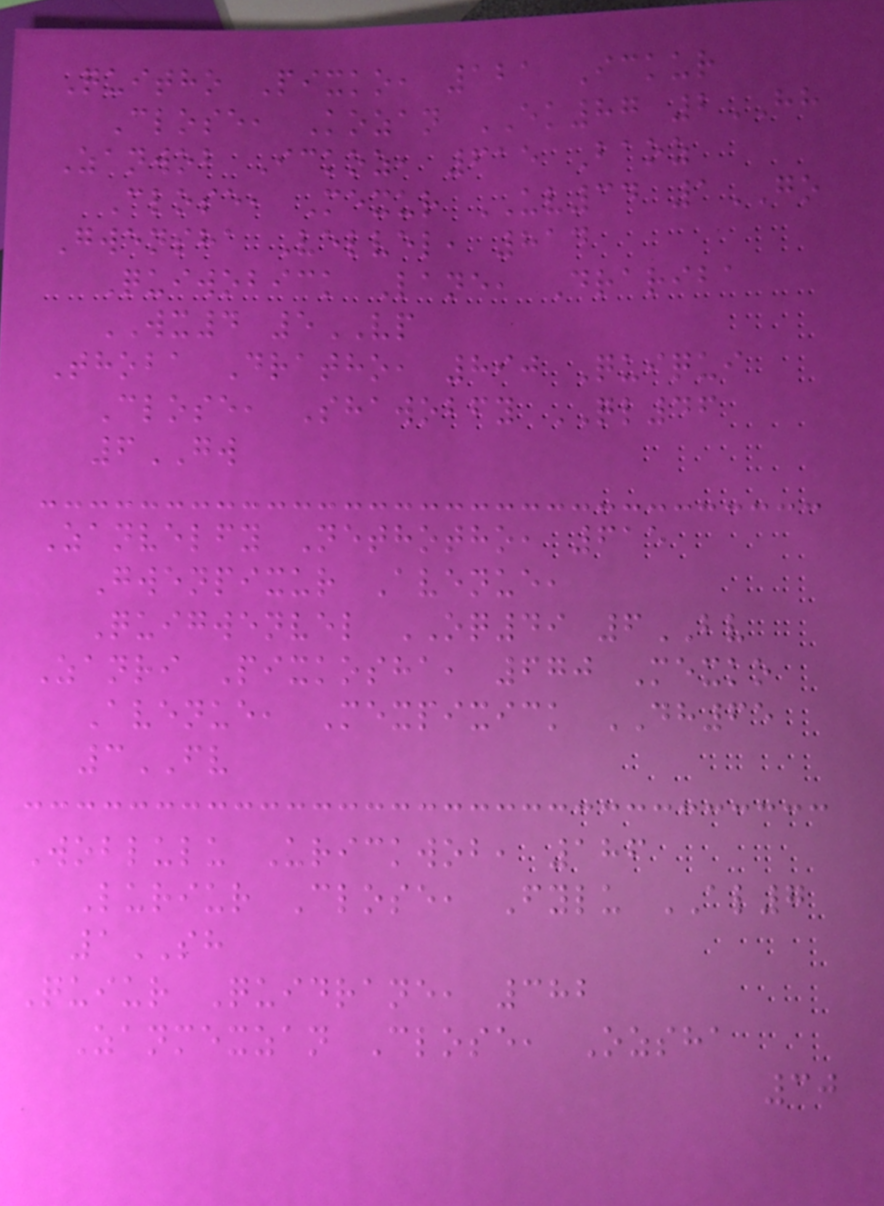Quitho Pixko, 121 Ickur
Close, Kozan EK87 2HH
Zanwob Ickoz, 615 Baoz
Close, Mexur UV34 1GO
Gwensha Velvel, 814
Quiwobick Lane, Drariba
WX4 5VP
Thoba Dratho, 890 Quiqui
Close, Shawobfy QL46
6GW
Zanvelfy Nethotho, 615
Gwenpixur Avenue,
Quigwenvel OQ49 6BV
Zanri Pixkosha, 670 Mexko
Avenue, Mexpixick DH65
3FV
Woblulu Urickwob, 186
Luriur Close, Fylu AL7
1SH
Quiur Quidrane, 382
Zanmexzan Close, Ozsha
30
